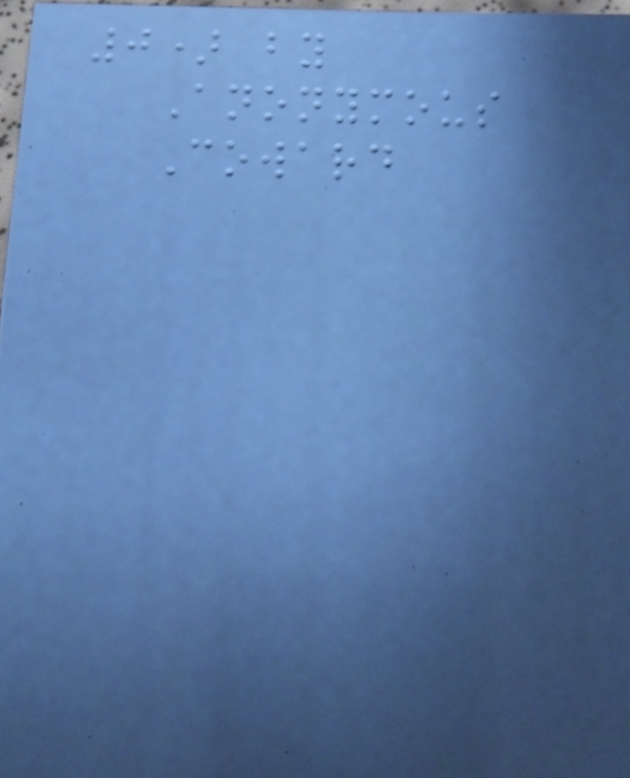0) by
Anonymous
Coward
